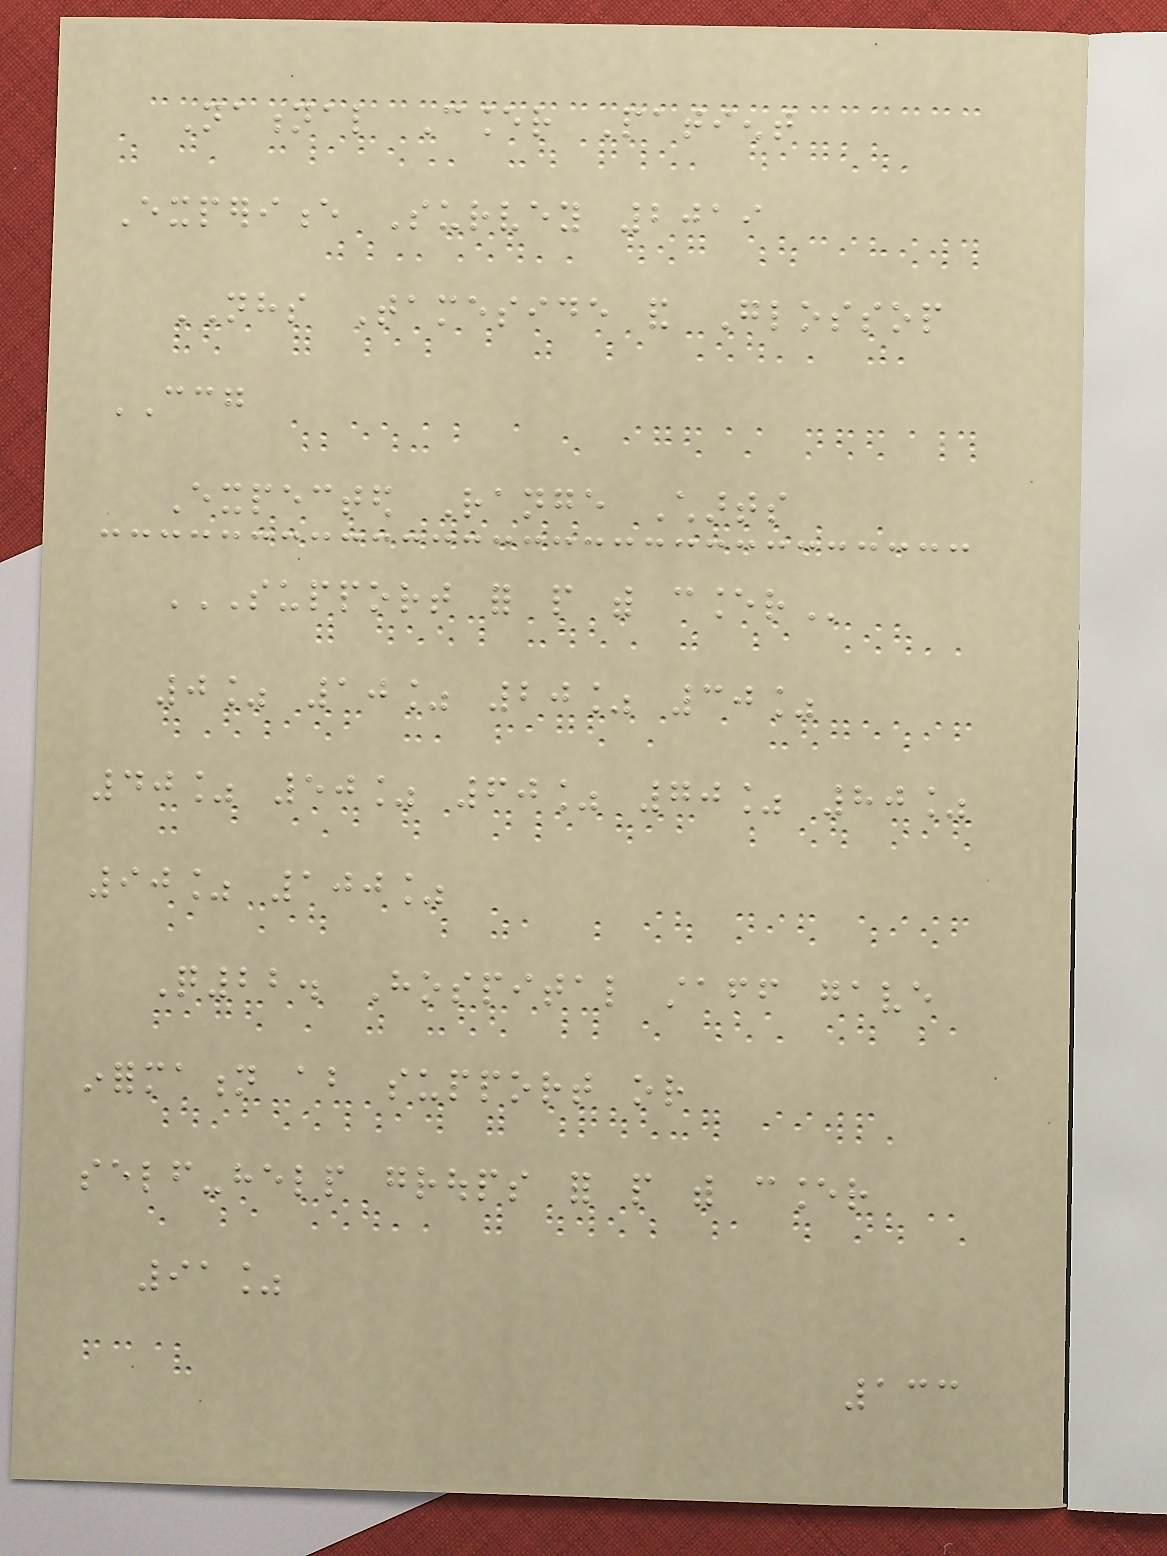National Cancer Patient
Experience Survey 2019
NHS Tameside and Glossop
CCG
Expected Range Charts
SUPPORT FOR PEOPLE WITH CANCER
0% 10% 20% 30%
40% 50% 60% 70% 80%
90% 100%
Q22. Hospital staff gave
information about support or
self-help groups for people with cancer
91%
133
